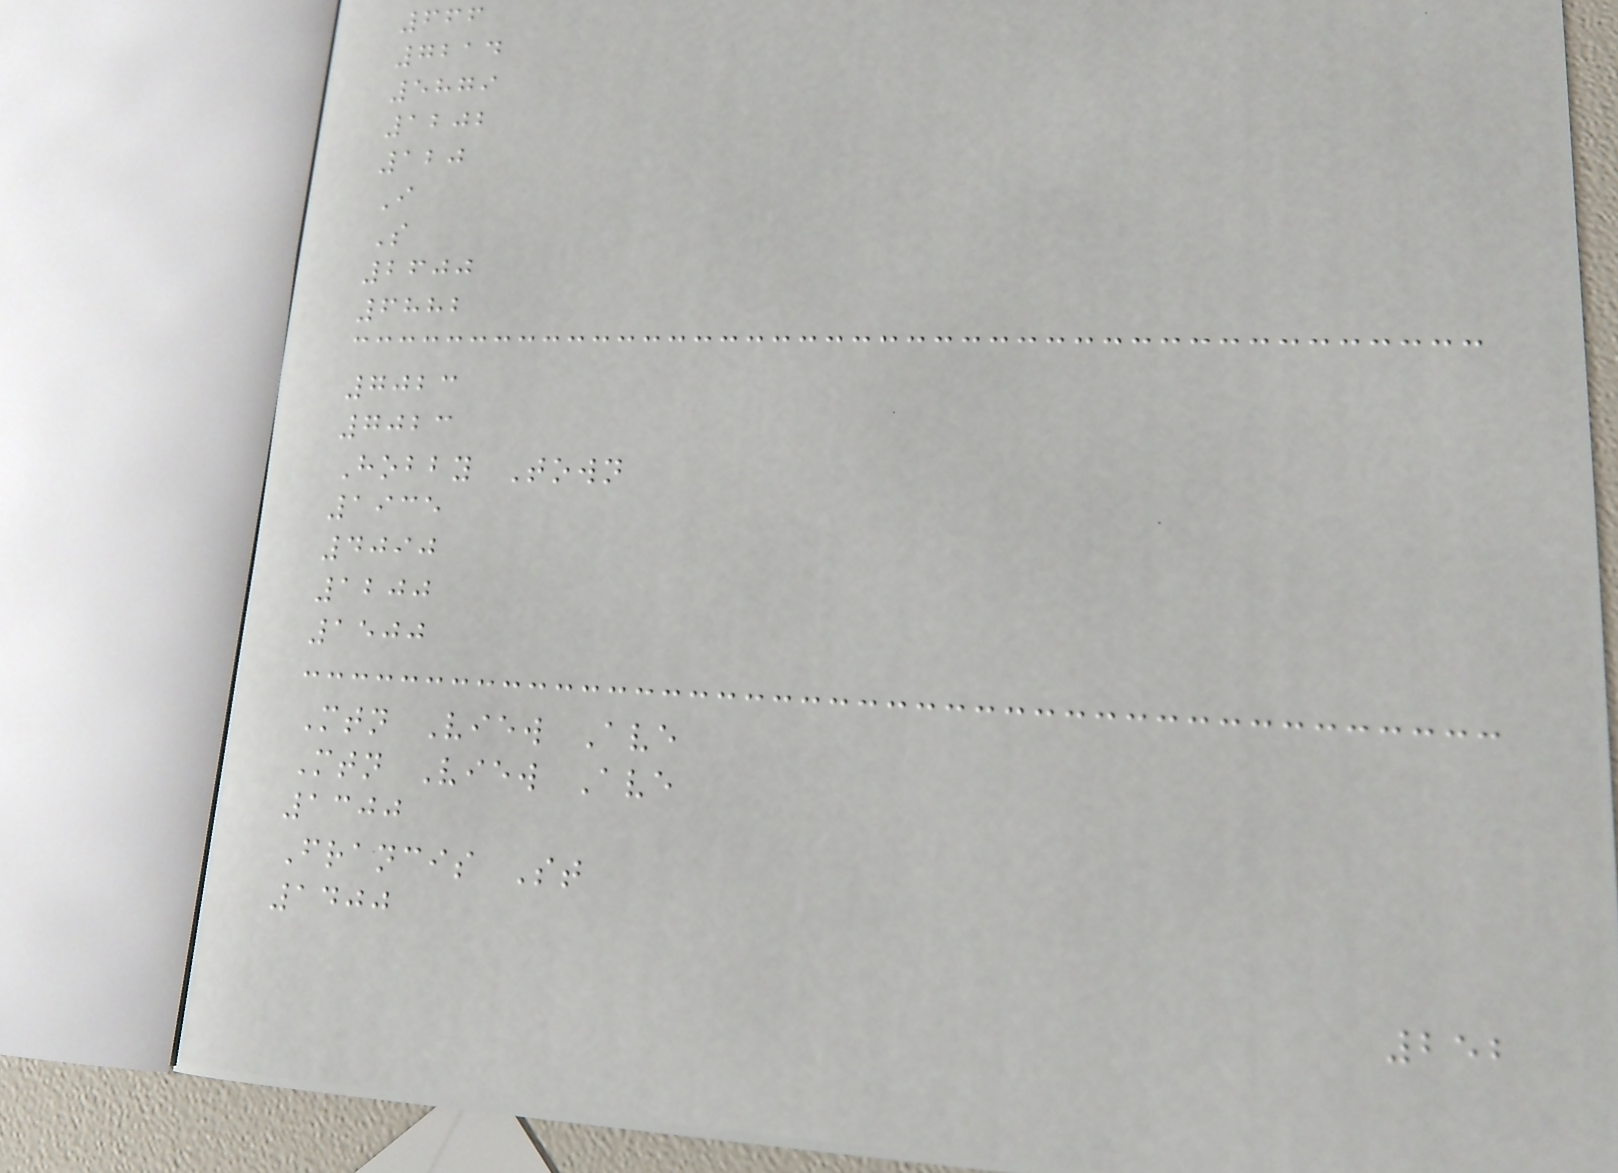666
7214
5879
1202
120
I
S
2600
6882
7023
7023
Hobby Town
1935
4090
1200
1500
Mtn View Ave
Mtn View Ave
1300
Francis St
1400
252
